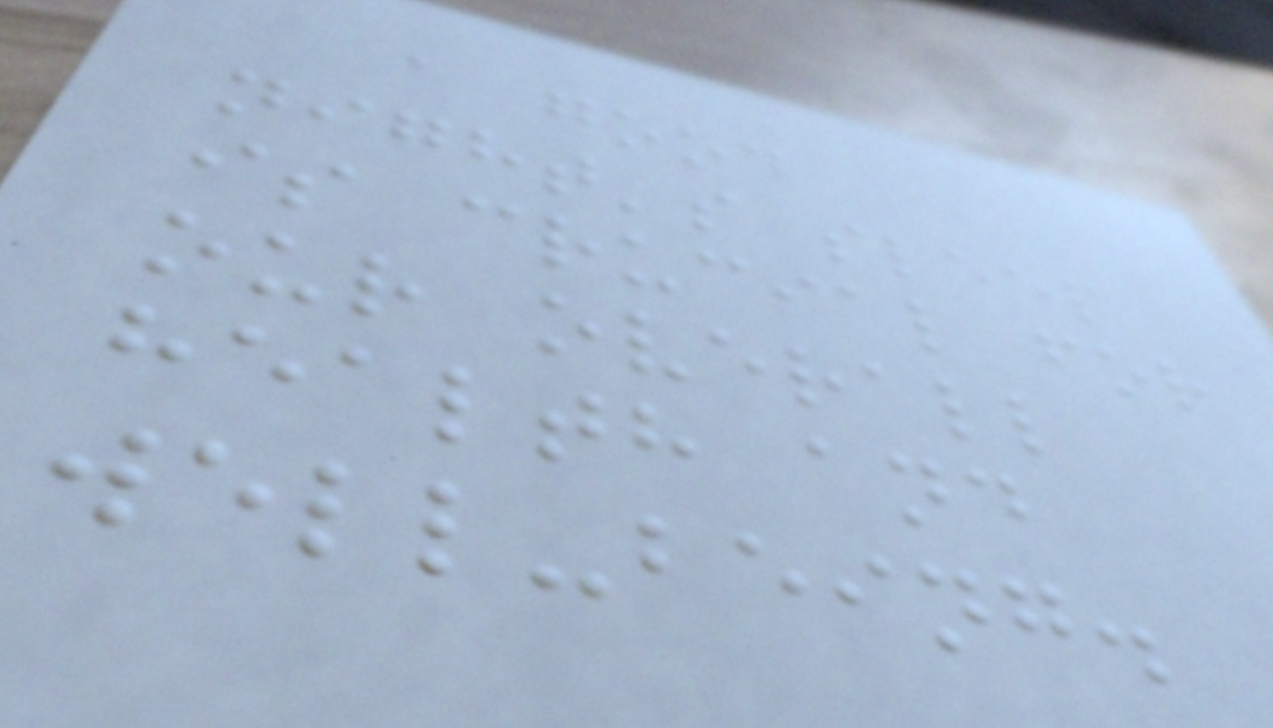a good
night's sleep
is crucial for
our overall
health and
well-being.
